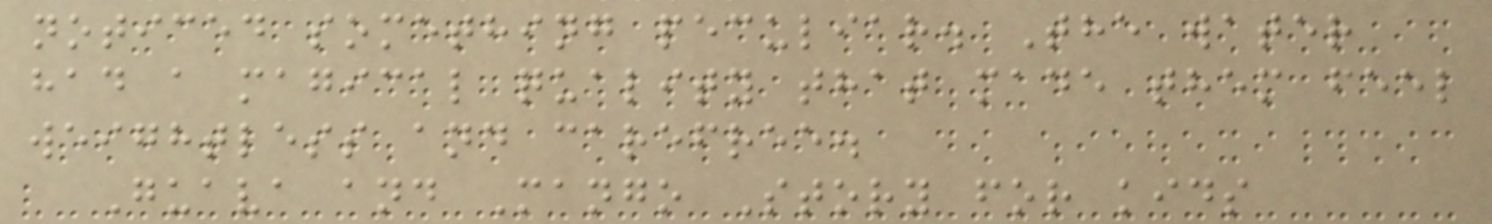noticed something peculiar. The water
had a magical quality that made them feel
weightless and carefree.
Guava and Mango Story for kids
